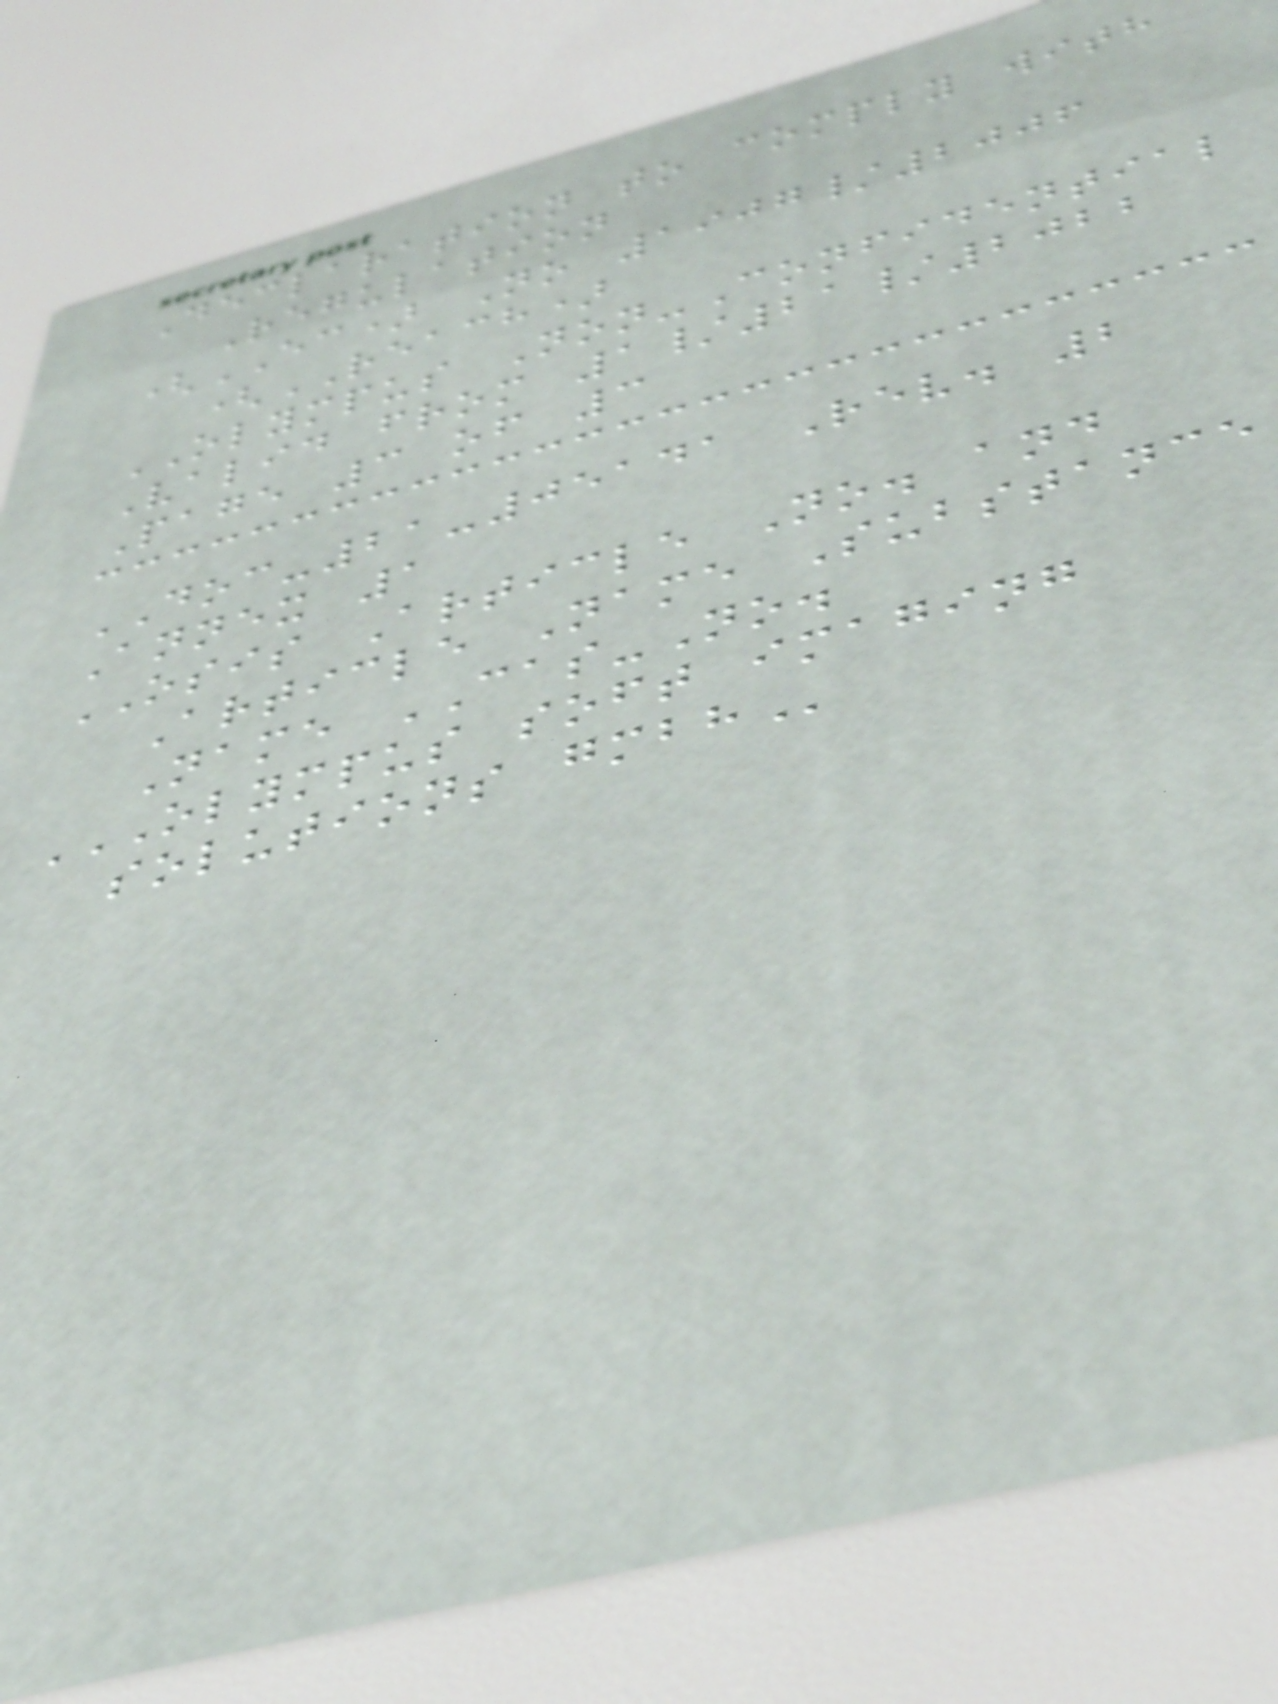Declaration to comply with
Regulation
(EC) No 1907/2006
(REACH)
OLYMPUS Non-Confidential
Valid from 1/21/2022
Page 3 of 3
DOC-21-05141 Rev. 2
Annex 1
OSIS Article No. and
Article Name Substance
Name CAS-No.
OLYMPUS SOFT IMAGING
solutions
